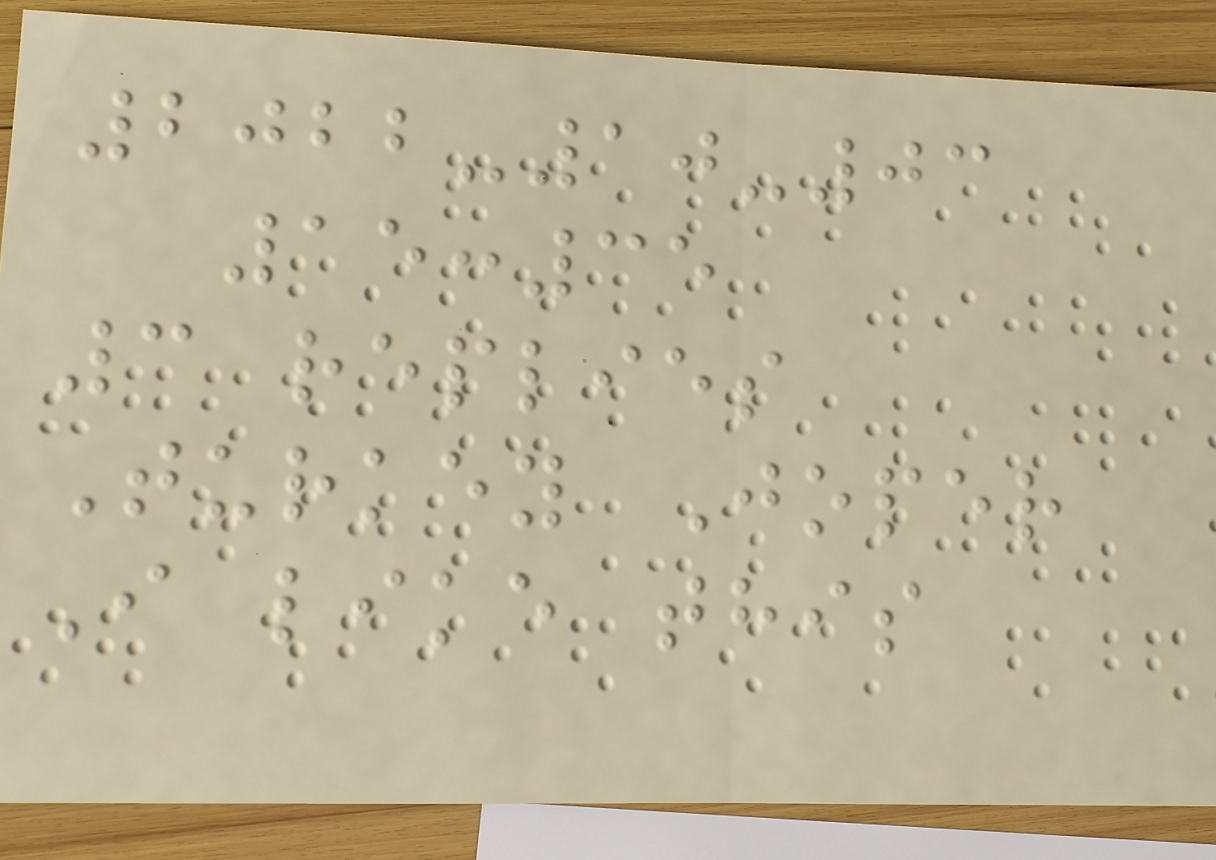2022-10-03
15:35
3 replies
Turkey Joper
I like this
